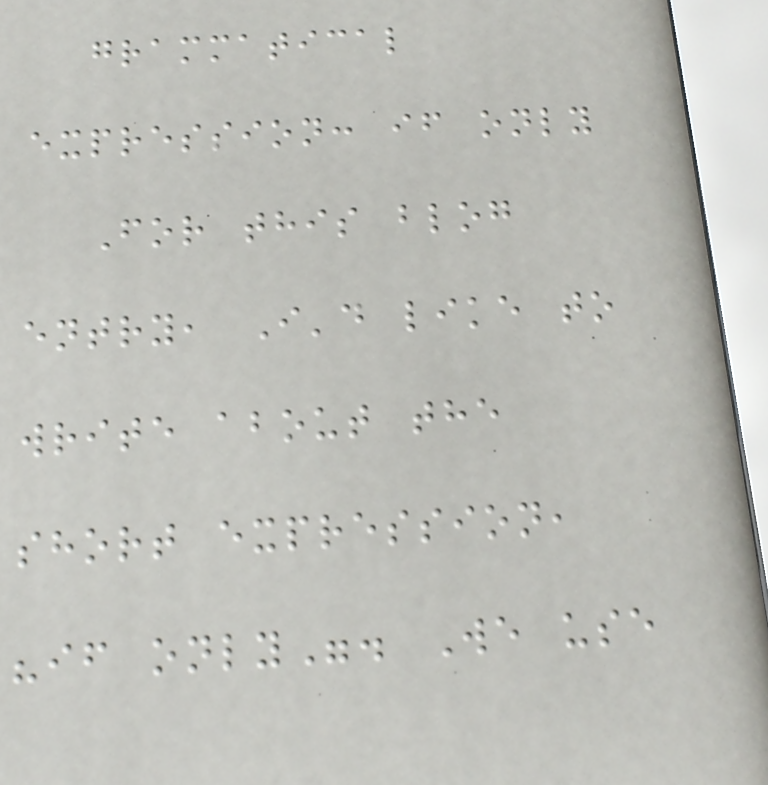grammatical
expression: if only
For this blog
entry, I'd like to
write about the
short expression,
"if only". We use
